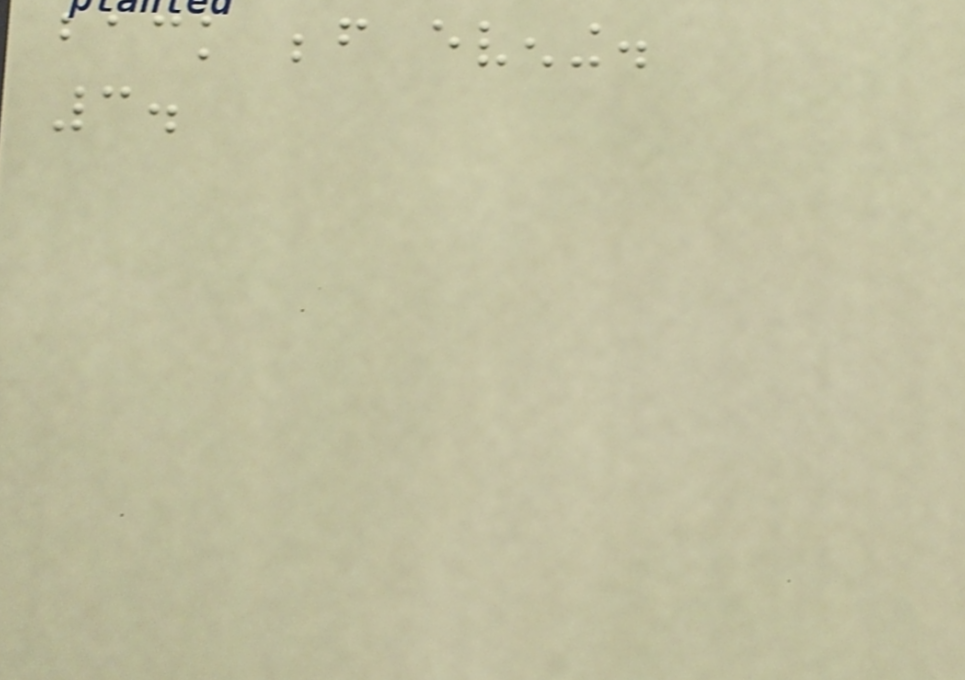back before evening.
3.
